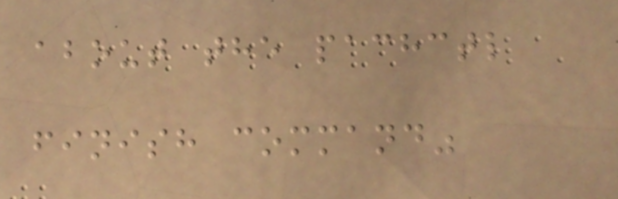about the pachctl
finish command"
